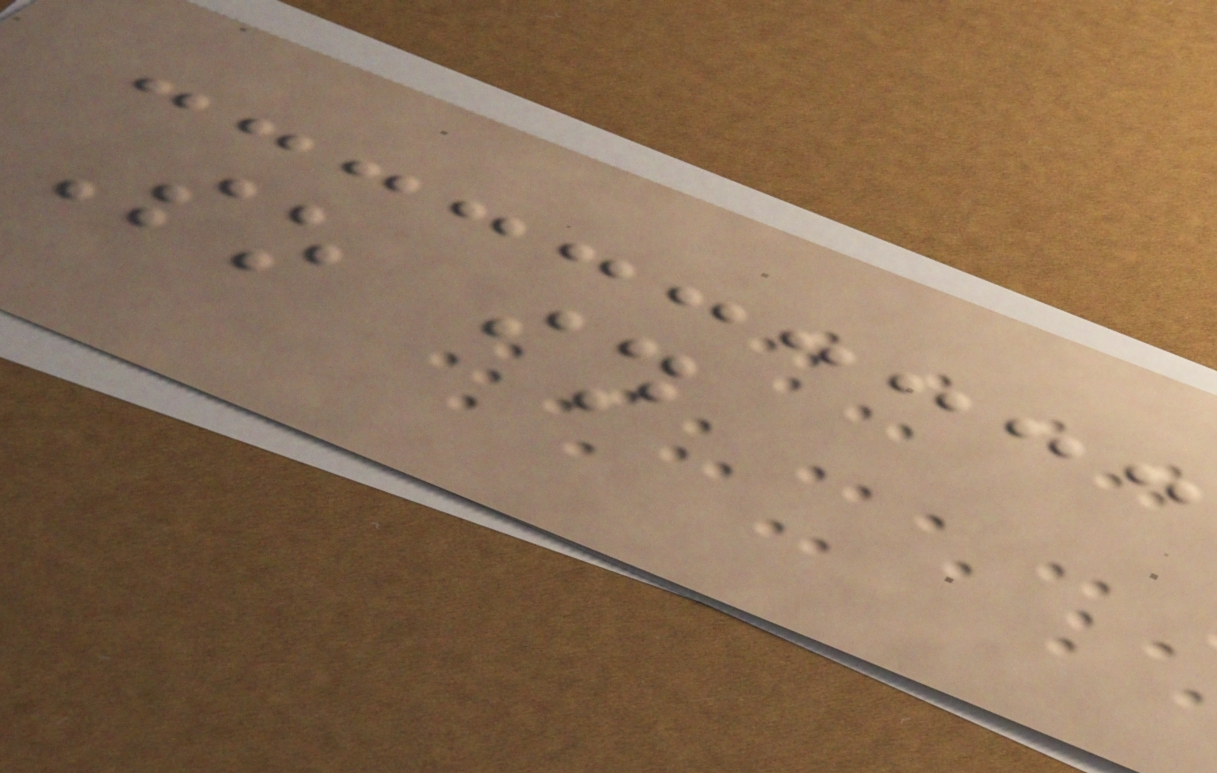So in
